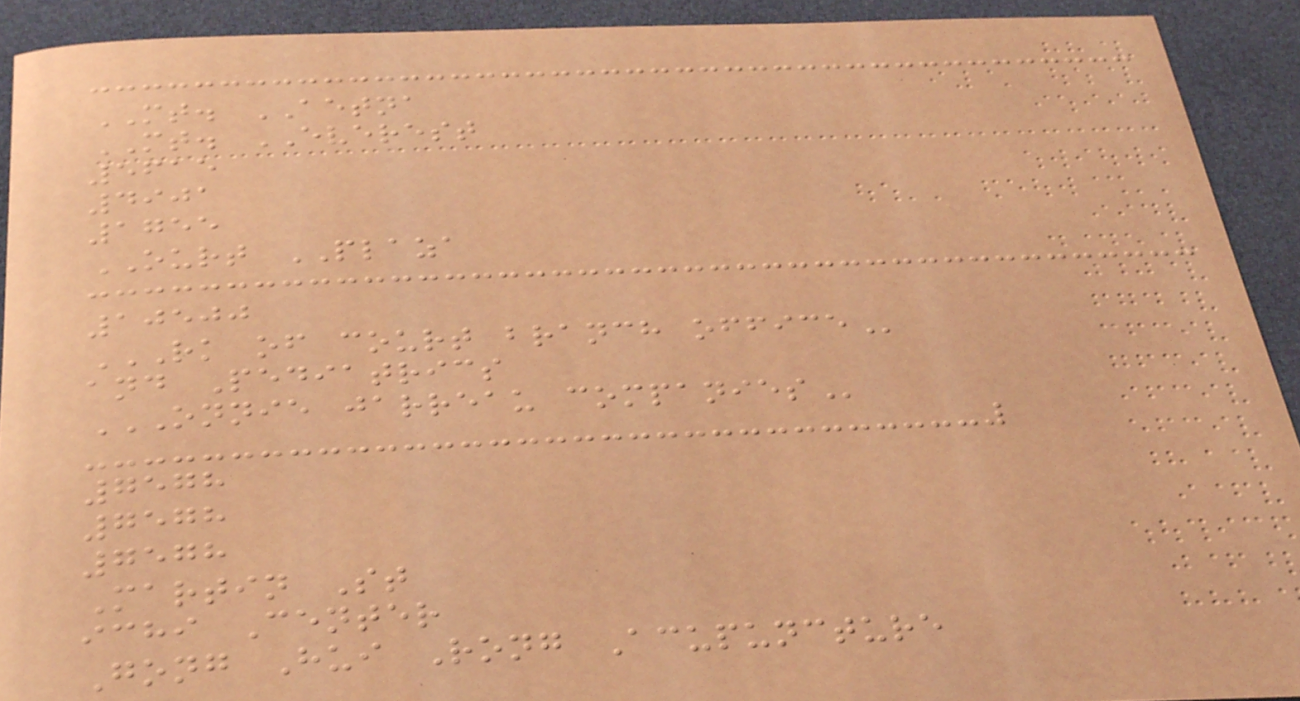MT. AETNA
MT. EVEREST
5615
4901
1755
OURT PLAZA
10500
RK OF COURT BRANCH OFFICE
and Pediatrics
ONNIE JARREAU COMPANIES
7578
7578
7578
Martin St
ichi Center
Gong Hui Rong Acupuncture
